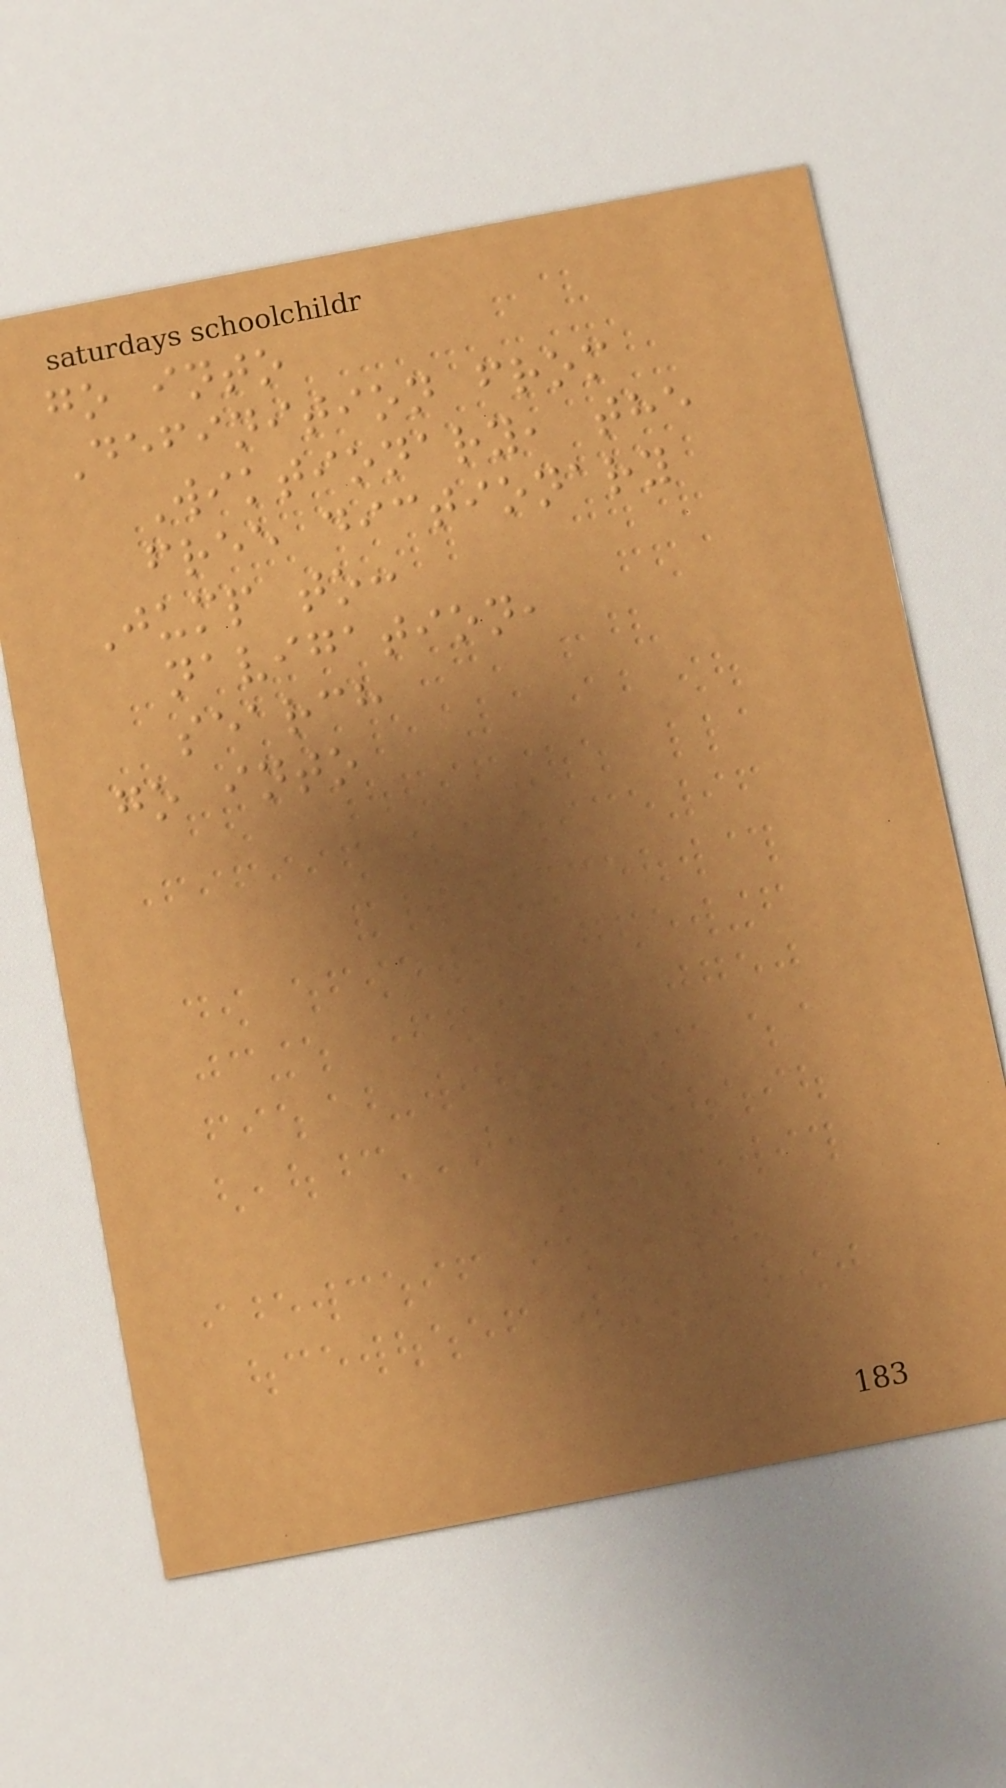go into
Definition from
Wiktionary, the
free dictionary
Jump to:
navigation,
search
go into
